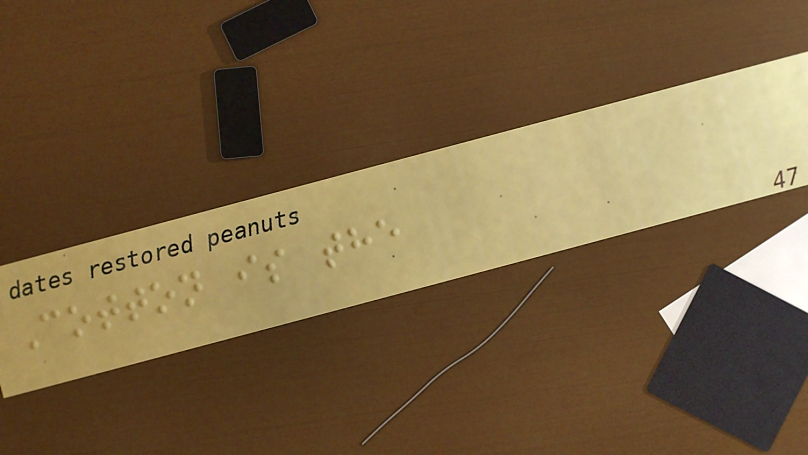Cotton is the
